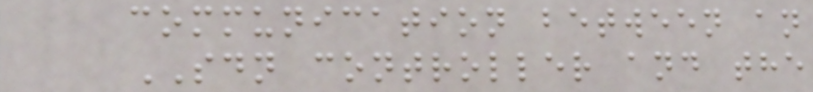communication between an
SDN controller and the
